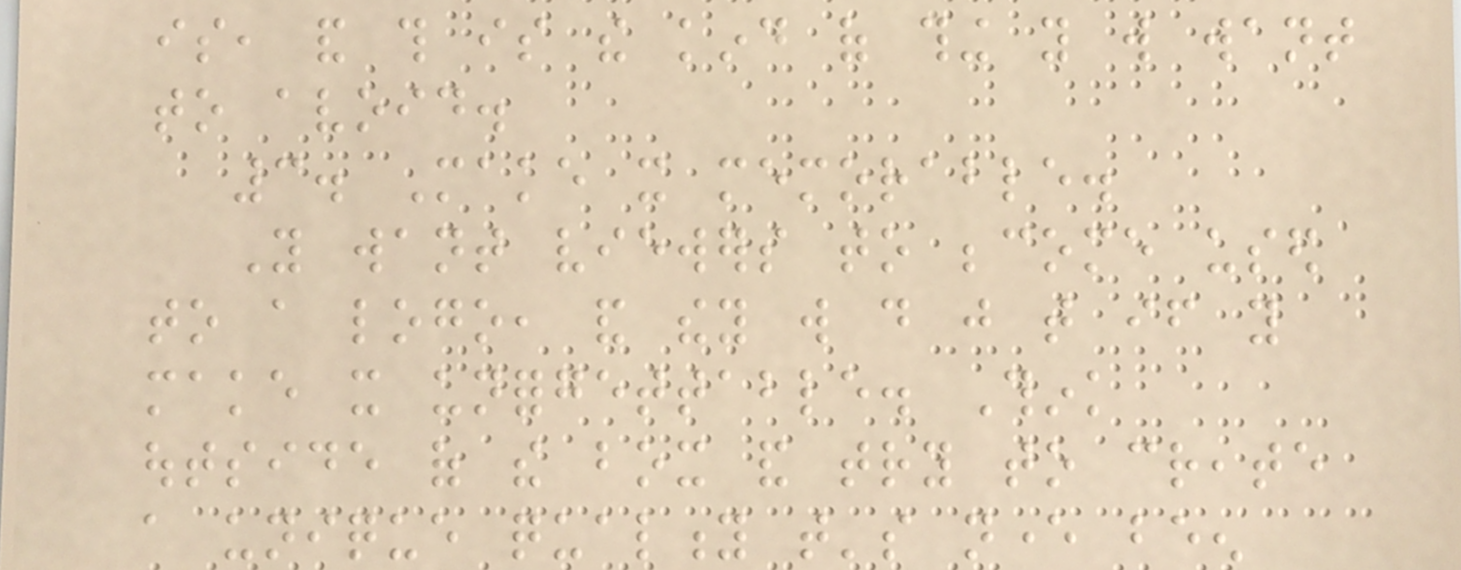is, and this is the kind of thing you will want
to avoid.
3. Make it memorable.
You want viewers to become used
to a logo, and they will do just that if you
make it unforgettable. Think
outside of the box and try to create
a unique quality that's never been
